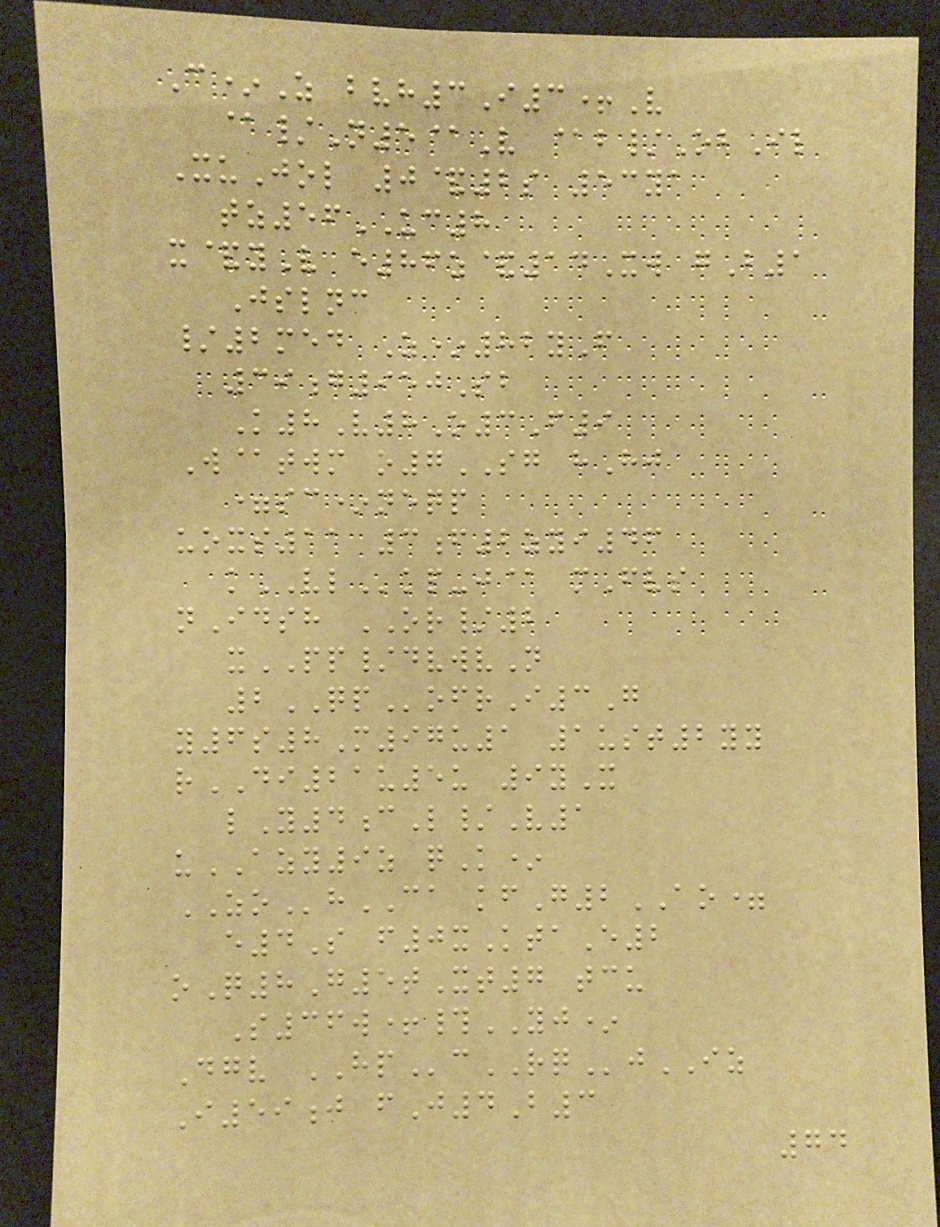C*Z bvh3I3+V
@/N5@V @b/ObIl
XuJol 0&2s 53ya
tz56UC8
x&yV e86z&14Xw gB1
Jslnc
/2med Z*82yF
39g950Sb
K8V8O3F9
W@twm o7SG hHj
=sc*neqp
uoxs11 3f2zyi46
kVLkp-j@ mFvs
nIdsh OR/2
xPP/dvwvN
2QPofrI3G
y6s8M97u1 1ust2yy
rDI21u5u 9yX
lY4cL/V1
uAZY9z qK*
ZOhCA kfG2AO=
e4S f0xKtaE2
oQ8G5tXt7 tcu
S36w+#YJ*
Dgv HPcRQjIZ
I59j fJ4B3
74
